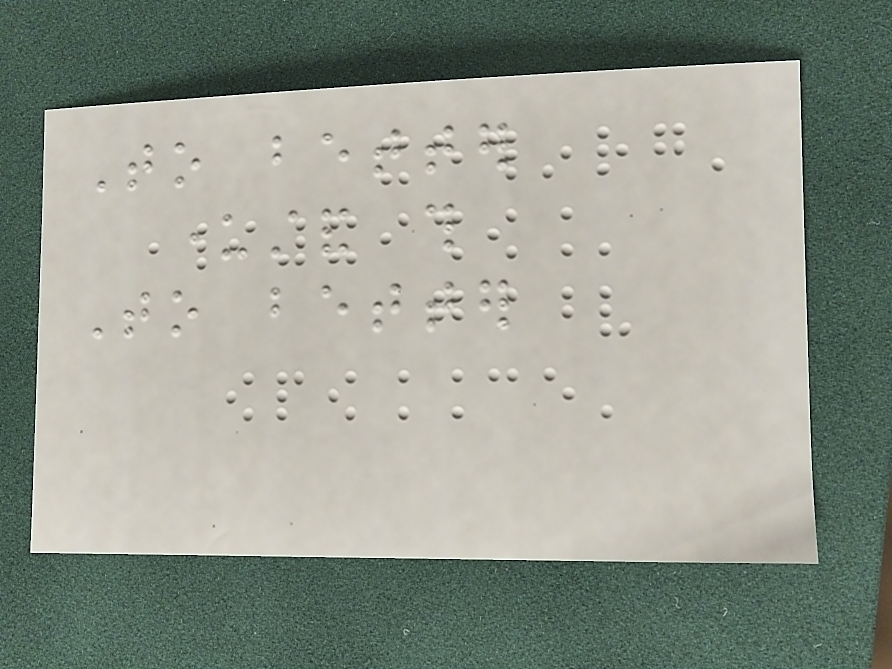To better
understand this
To better
